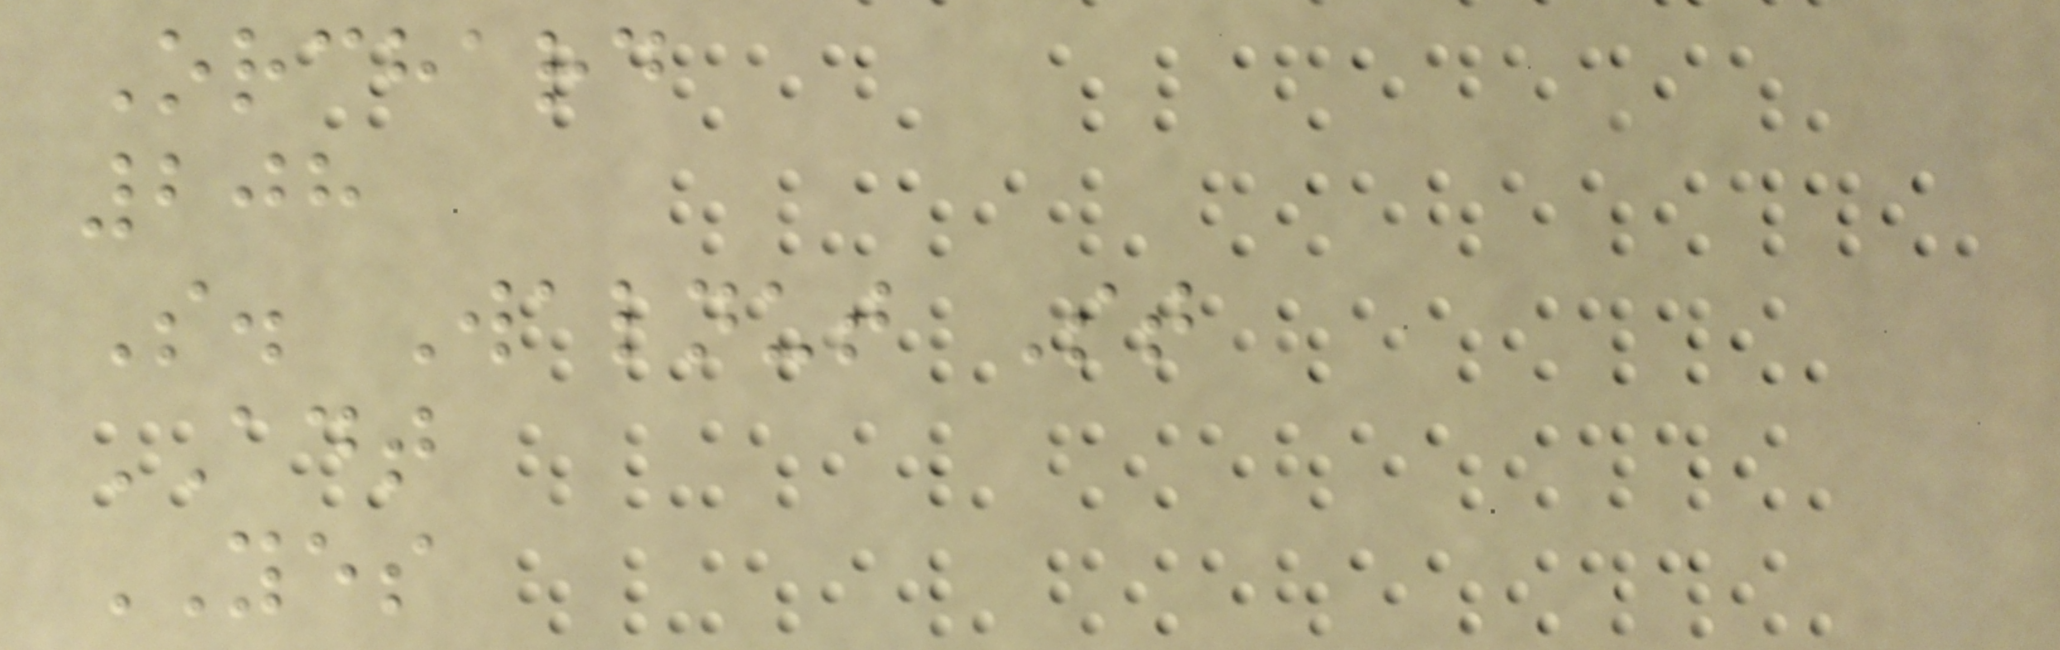Orchard
208
S. Walnut St
ADT
YES
